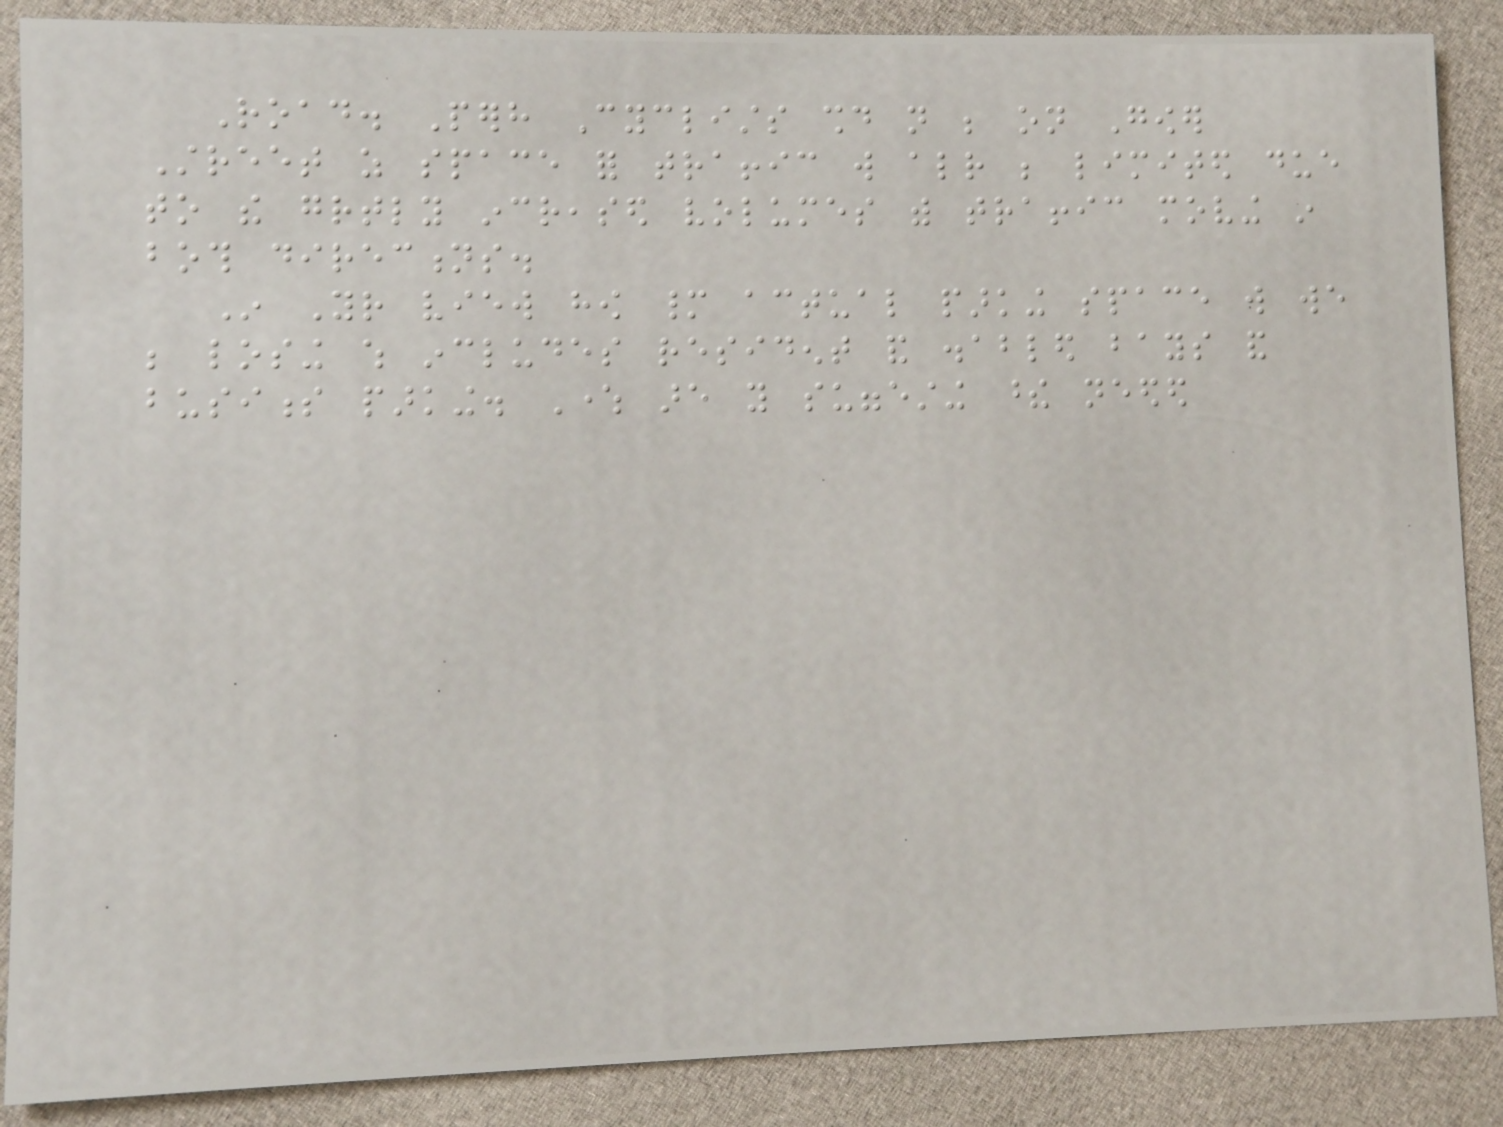Road. Perhaps Cyclists should not be on Gower
Street as space for traffic will already be limited due
to the greatly increased volumes with traffic moving in
both directions.
In Your view how many actual parking space will we
be losing which includes resident and disabled bays and
business parking. Where are you suggesting these needed
